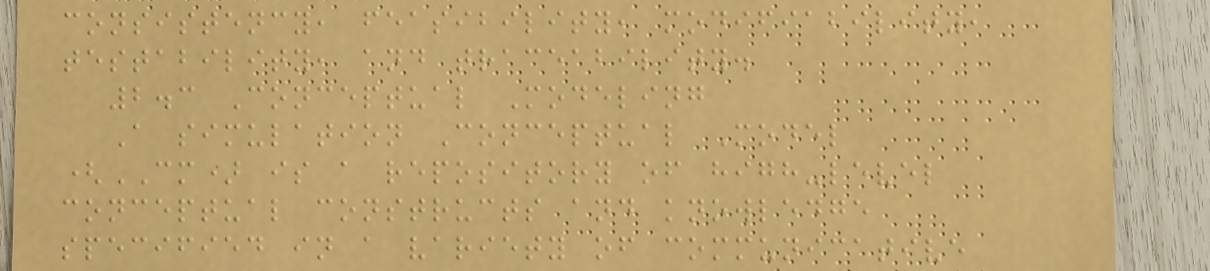consistency, feasibility, modifiability,
testability, and traceability.
2.3 Conceptual Modeling
A simulation Conceptual Model
(CM) is a repository of high-level
conceptual constructs and knowledge
specified in a variety of communicative
